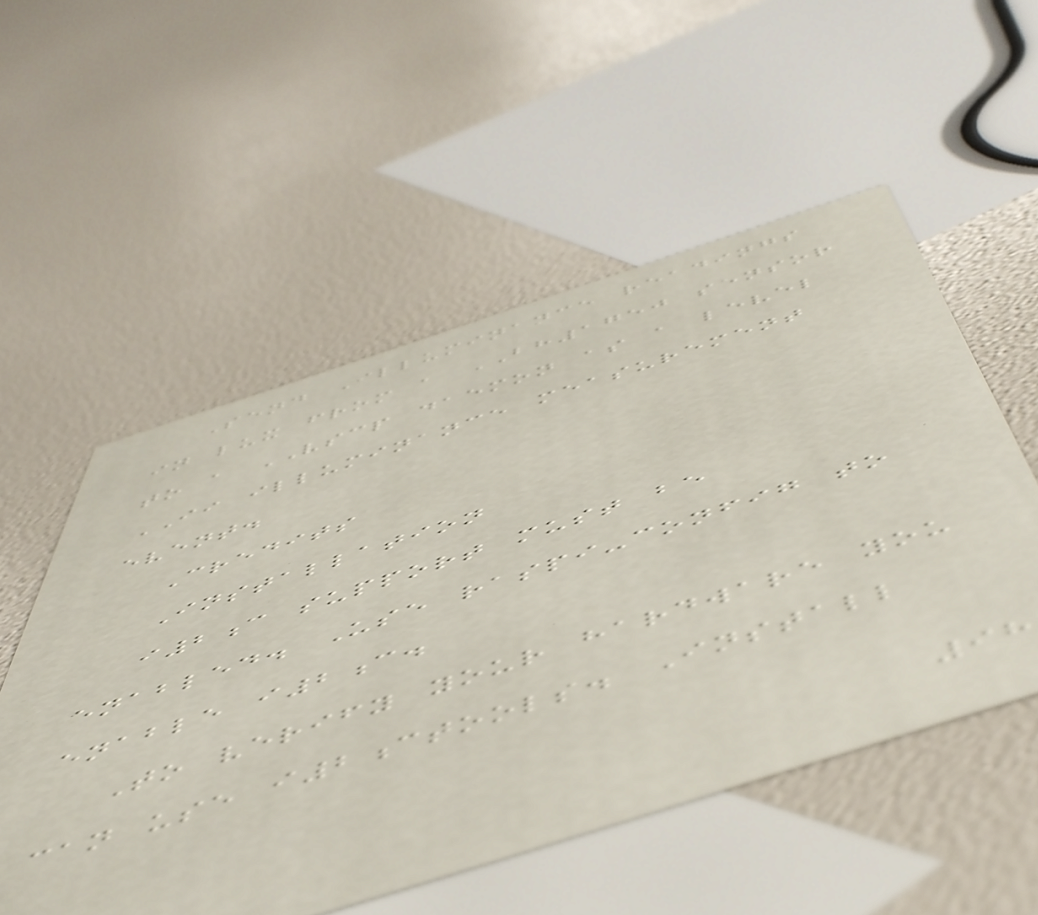Send Illuminance readings
in lux from a BH1750 sensor
to a VSCP daemon as a level
II illuminance measurement
event.
Credits
Installation
i2c support must be
enabled. Use raspi-config to
enable i2c.
To verify your hardware you
can use i2ctools. Install
98
